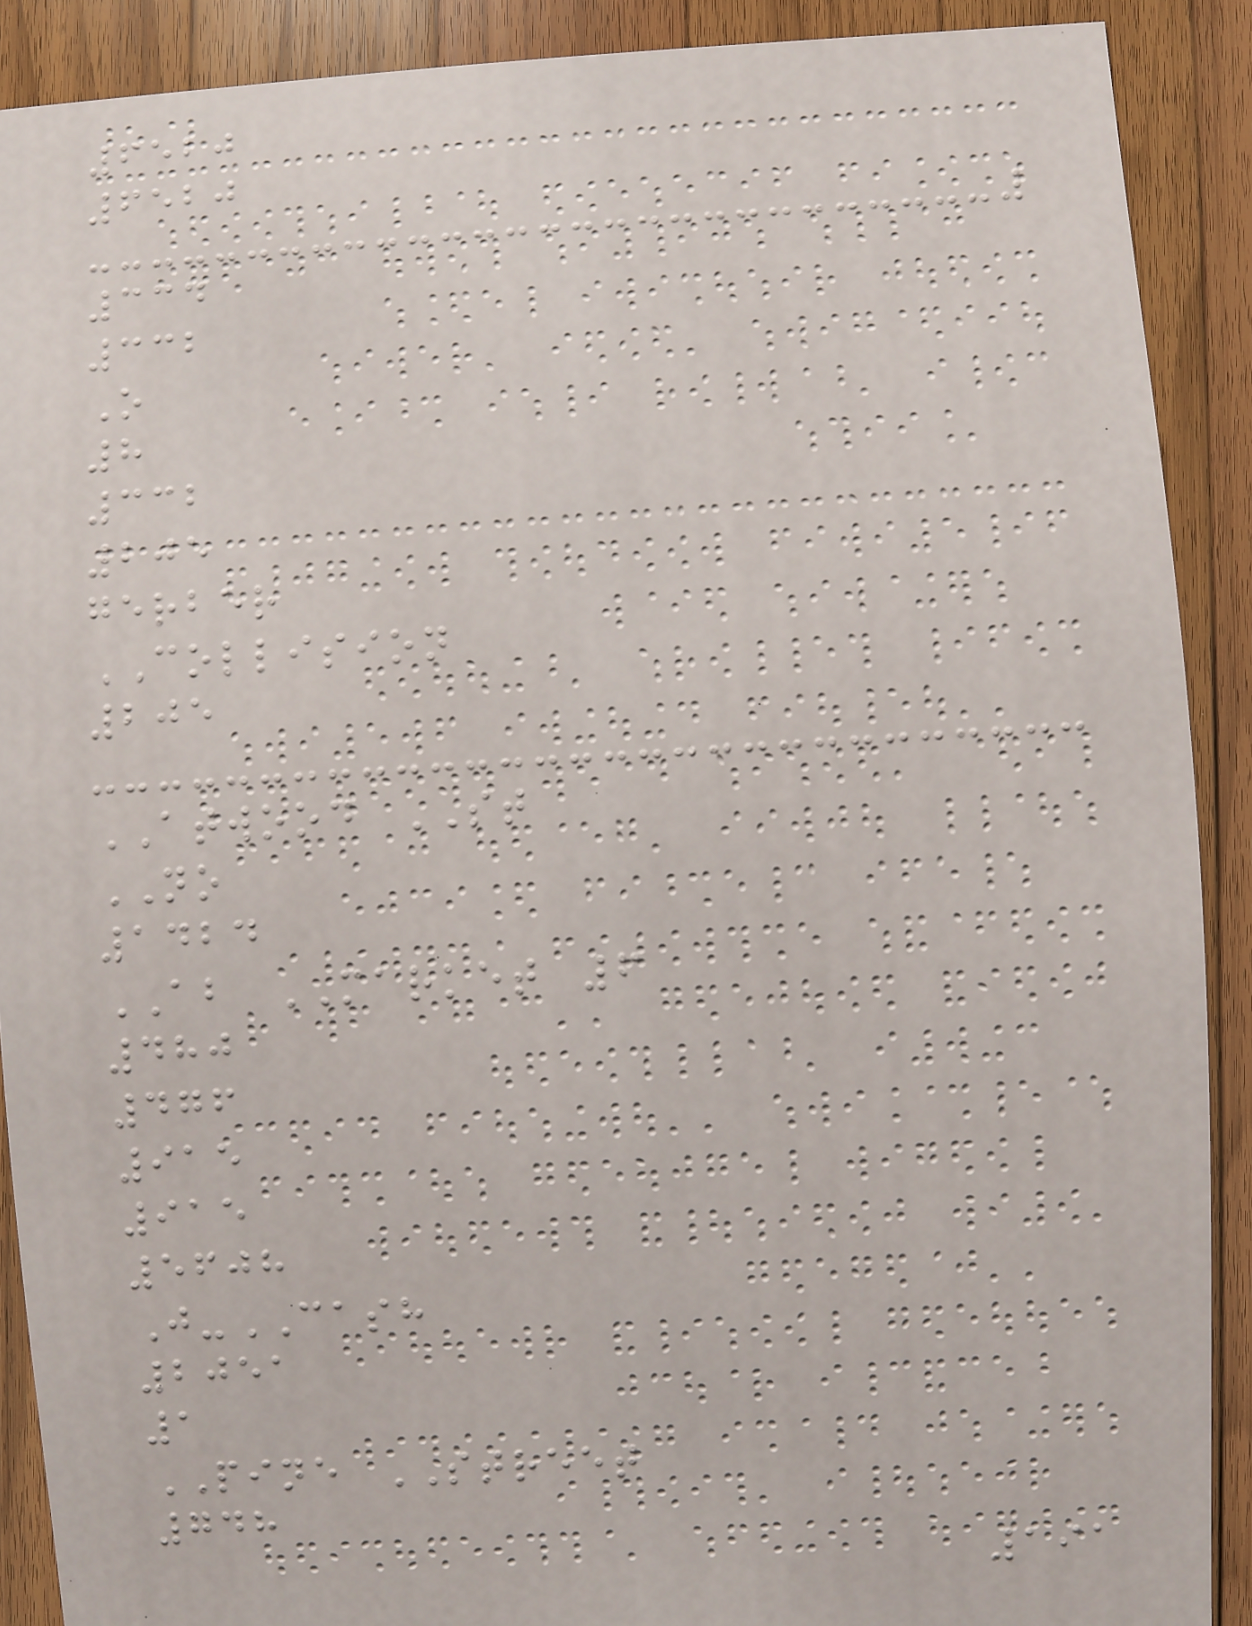6520
6520
334
332
O
8
332
205
gerber
COLLISION
205
ATWOOD ST
NO
1424
AB MARKET 6
480
476
915
915
5608
J-CASH
2051
1
PINE STREET
748
191
